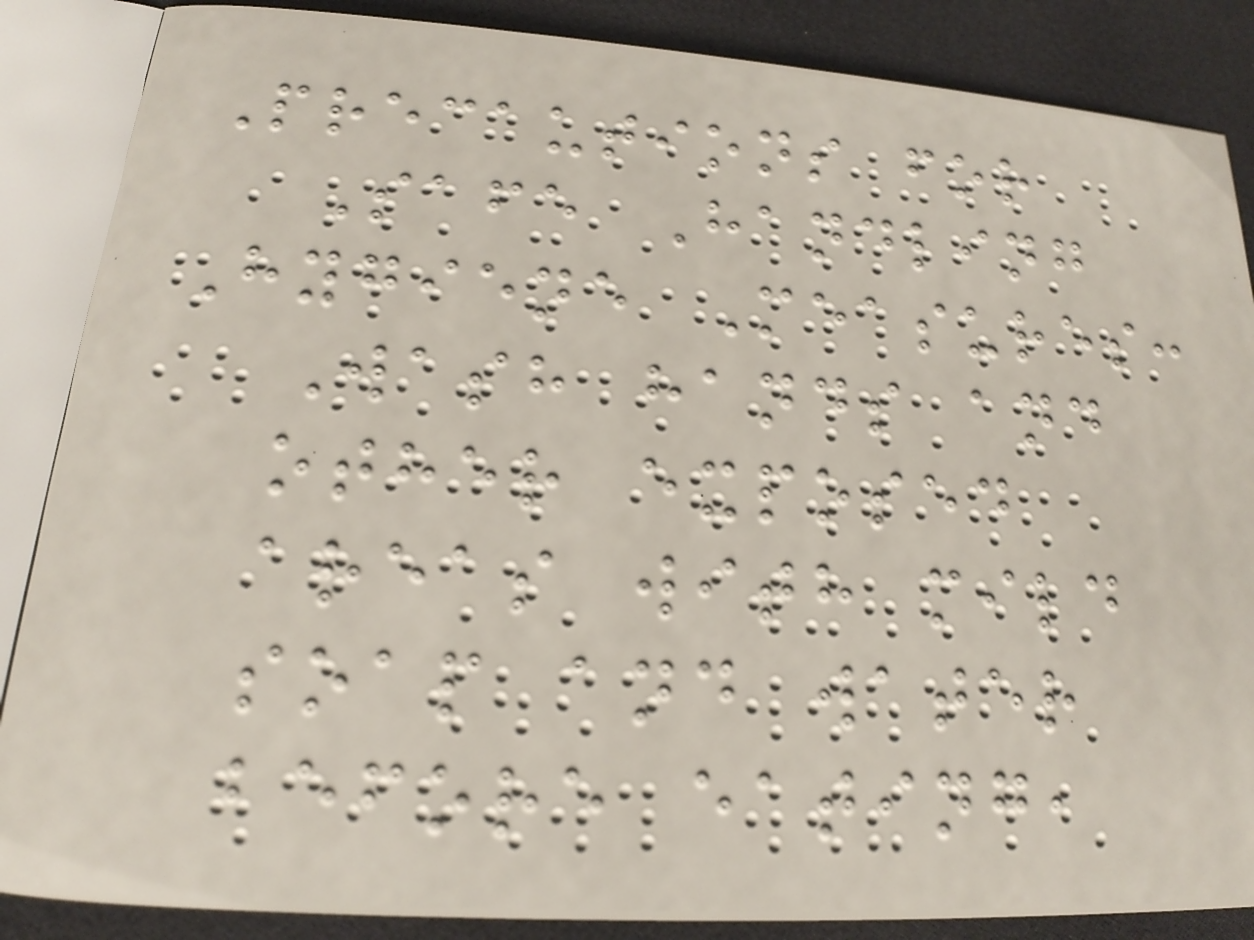Precautions for
Safe Handling
Hygiene Measures:
Wash hands and
other exposed
areas with mild
soap and water
before eating,
